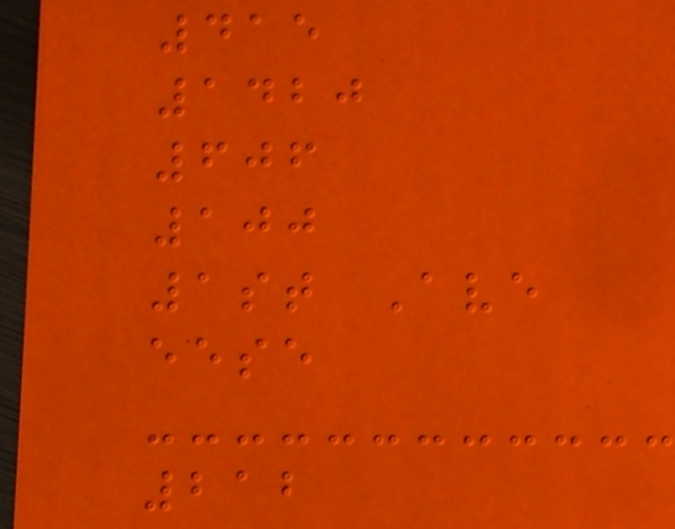415
1420
606
100
1st Ave
eese
212
